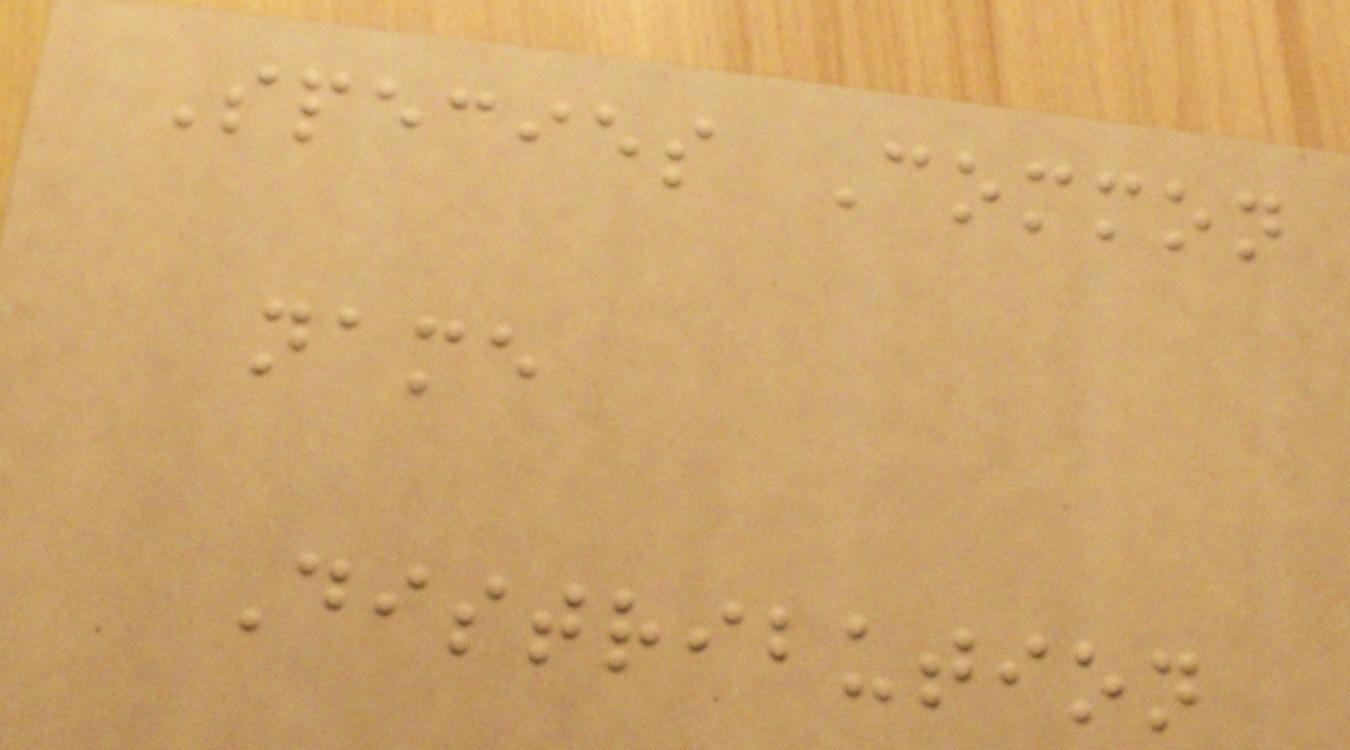Species Common
name
Distribution
